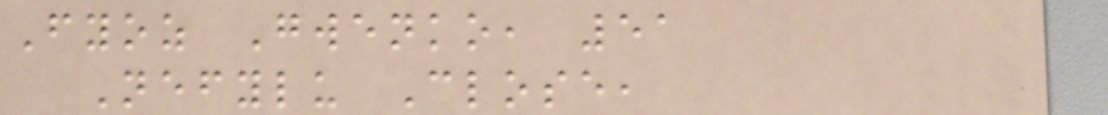Fyoz Gwenko, 51
Nefylu Close,
